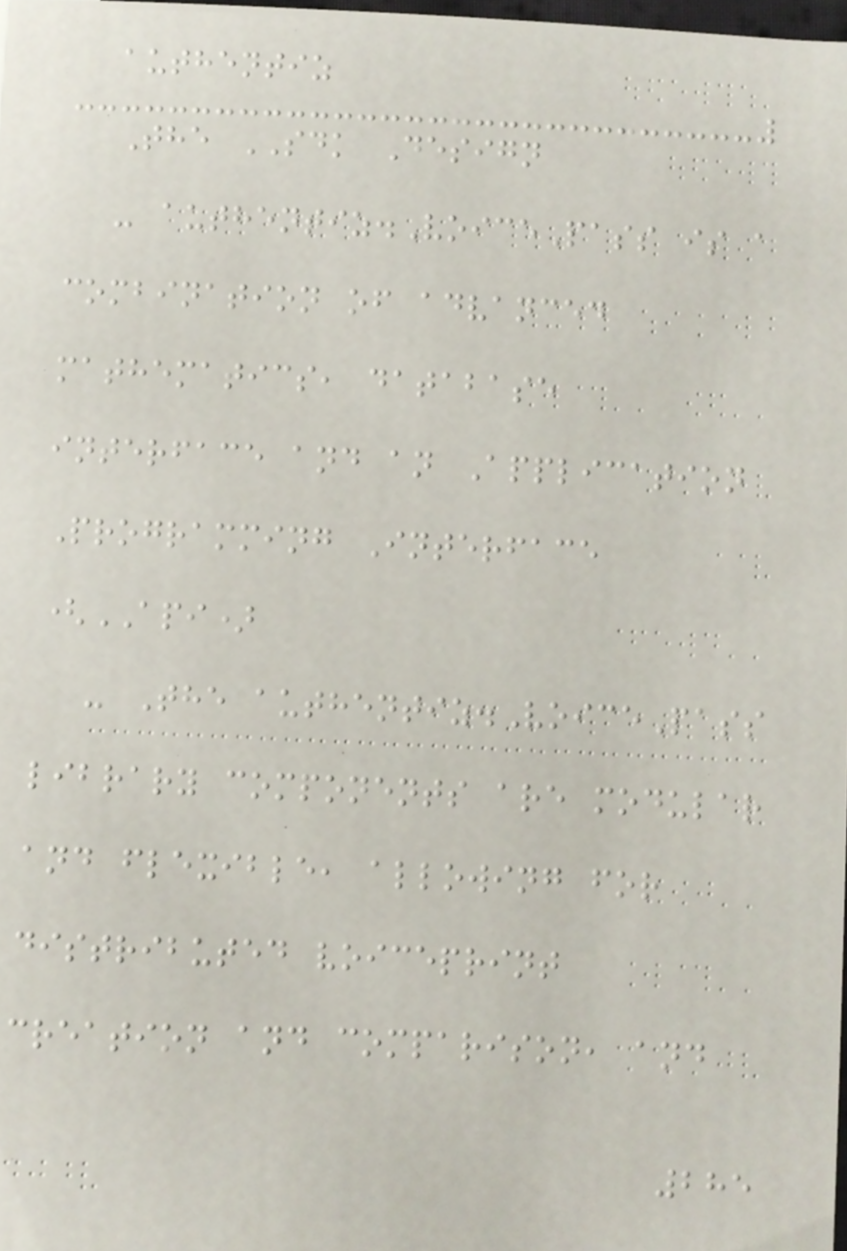authentiz
The SDK Design
- authentiz.VoicePass is a
combination of advanced
mathematics, database
interface and an Application
Programming Interface
(API)
- The authentiz.VoicePass
library components are modular
and flexible, allowing for
distributed voiceprint
creation and comparison, and
285
